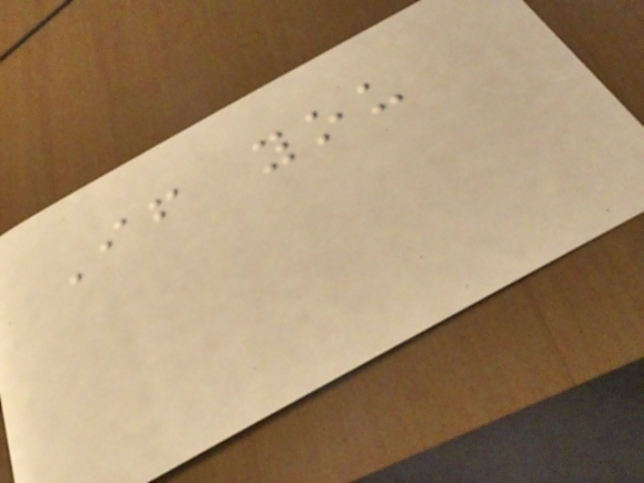If you
